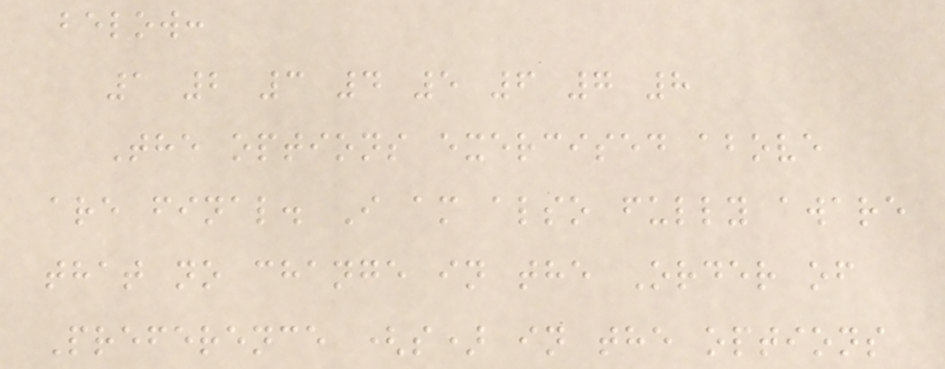below:
1 2 3 4 5 6 7 8
The options exercised above
are final. I am also fully aware
that no change in the Order of
Preference (s) in the options
